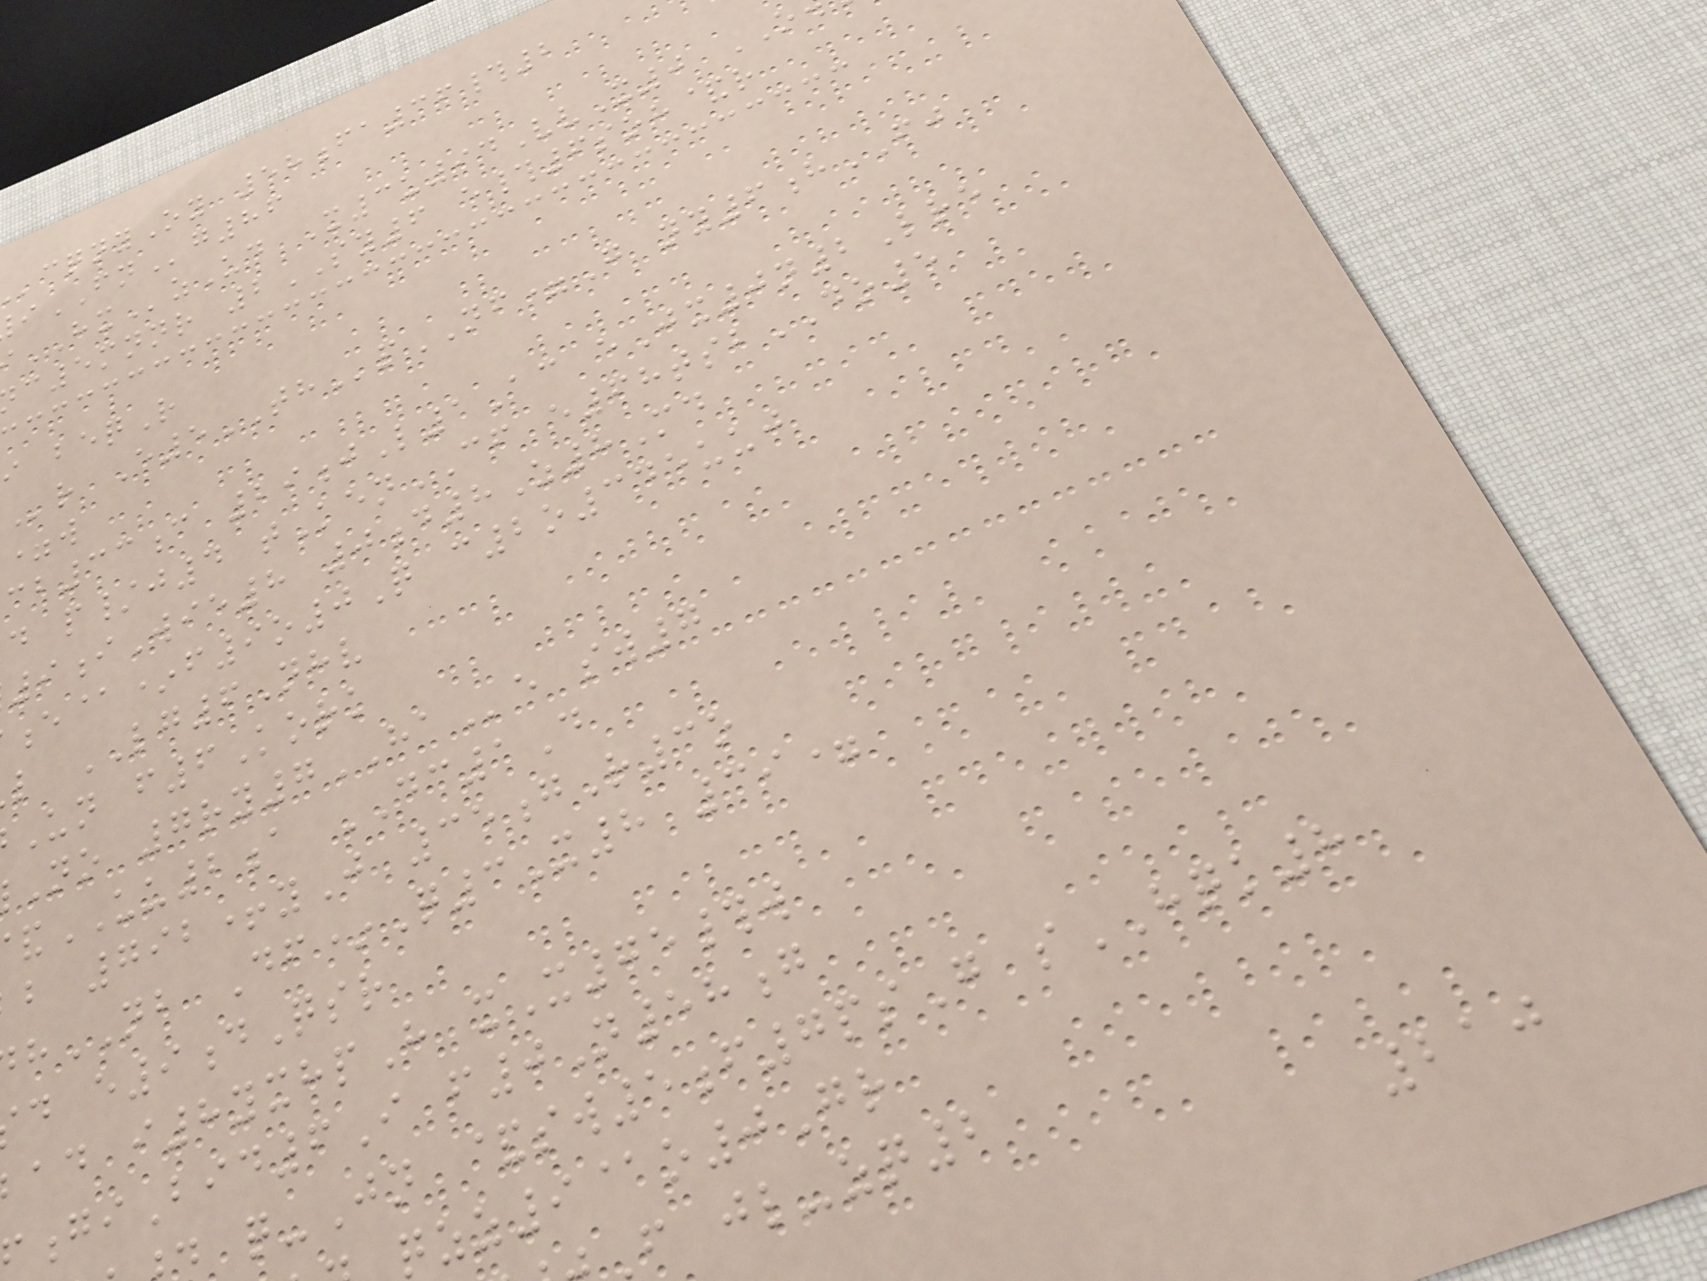cqnyOy 58fa36#2
FNg86
HXzUd X3u94VvX0
c5mnnr 2SY6 e#6soh&r
i beqR
r E5THpNF=G ny6hFJ
cb33c 29jL1Ac eJx0n2Lre
d p/j4 tKenCF e68tsbDO5
9iWie8 0d8Z8Md
e@*f9o0Q c2o345uuj
l LG6Nhv
Un f6Kork
No 7ry7HAe sw7
UU2a DC1D
b 792+yJ 35gR3o
hNB Df*Q3X8 39=
d e9dQsr
ad i8yxhpH xX75#w
giBid6I f0N58g
q-Jn &sw5f7psG sHQK8
qzz9@o0Gr
f jl-zq2
210
